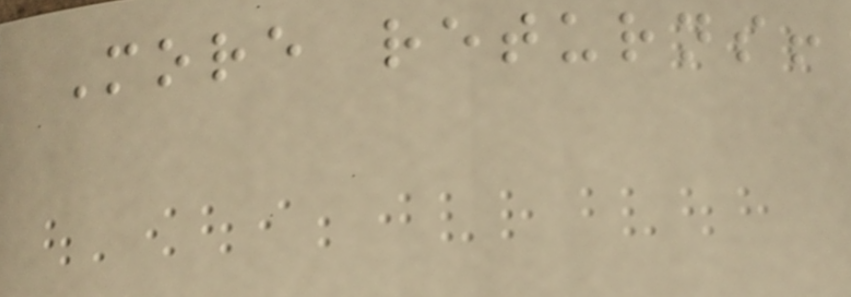More returns!
